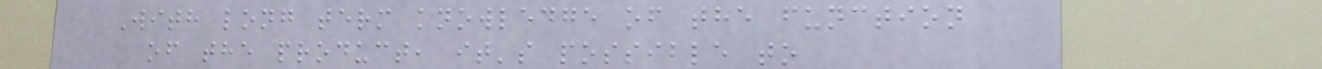With long term knowledge of the function
of the product, it's possible to
